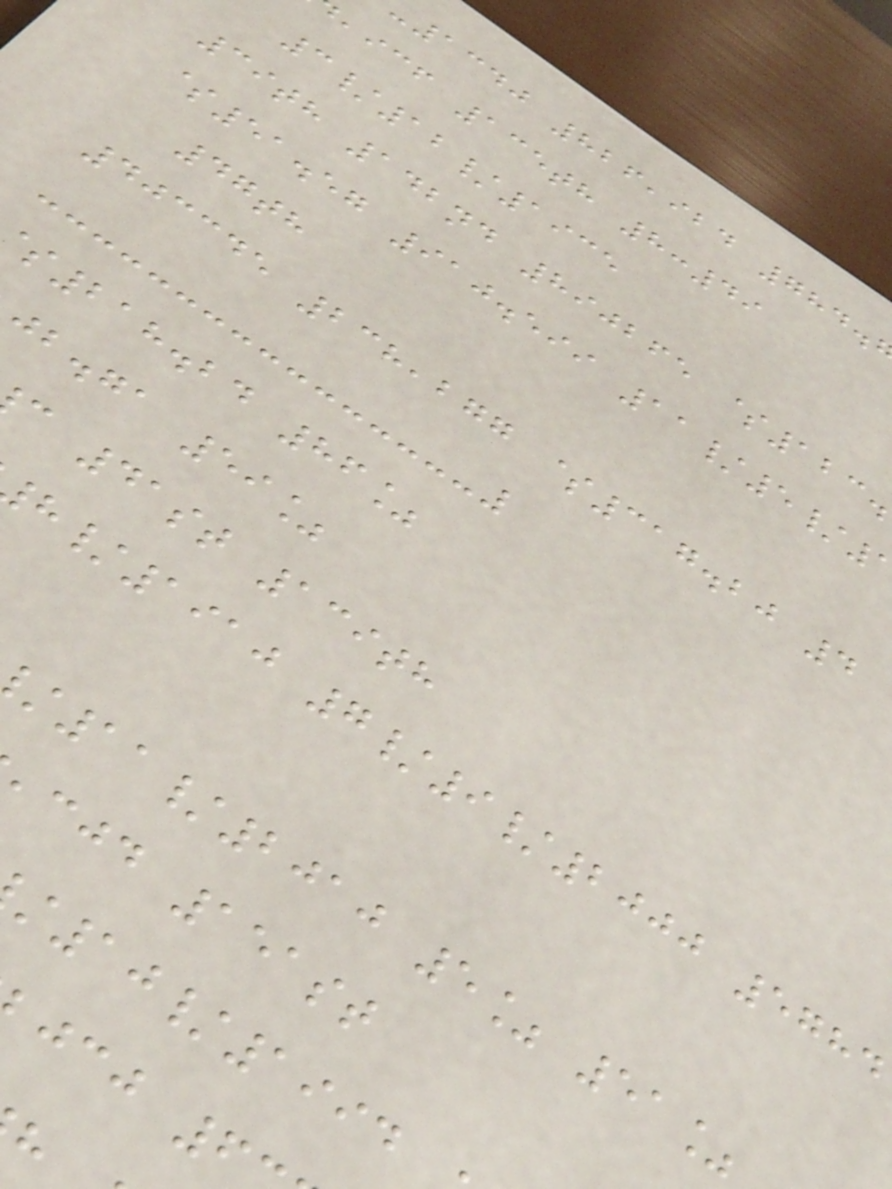-1340 826,924 784.
,icf 135th 8:49
3/12/1935
39th 142nd 890265 $123.
$51.57 910.599 11/5/
47th
403345 238,277 $317.20 4
218.24 86%
jb.ga 59%
c 41st 139th
/1910 7/9/2000 5784
11/2010 5% 51%
,cjd 151st
10/1994
jcj 6
